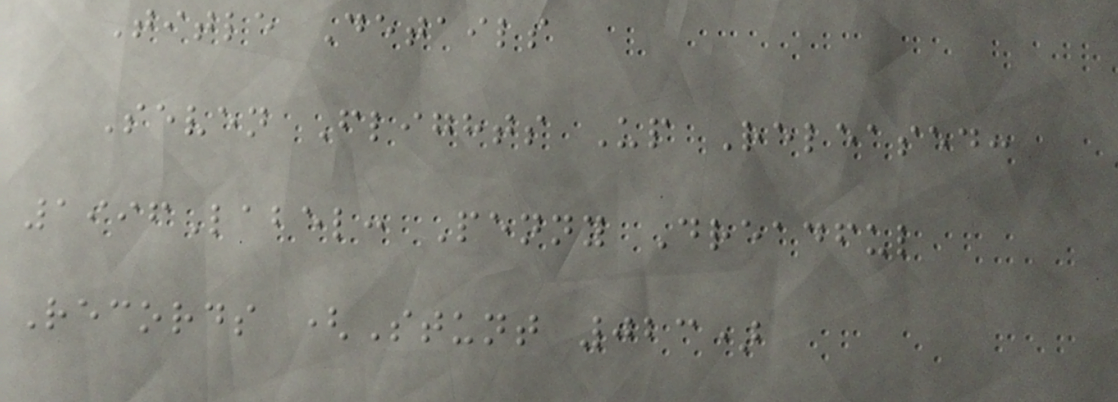Title Details
Seven Flights Up Released:
1996Label: Penny Dreadful
Records (Stunt 023)
